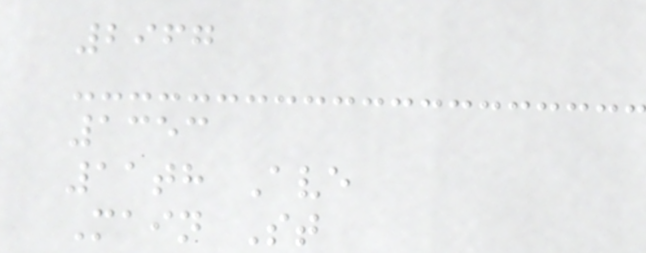2967
1353
11th Ave
Main St
